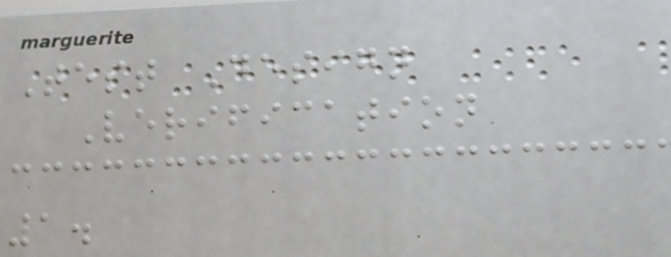Test Design
Verification
1.
